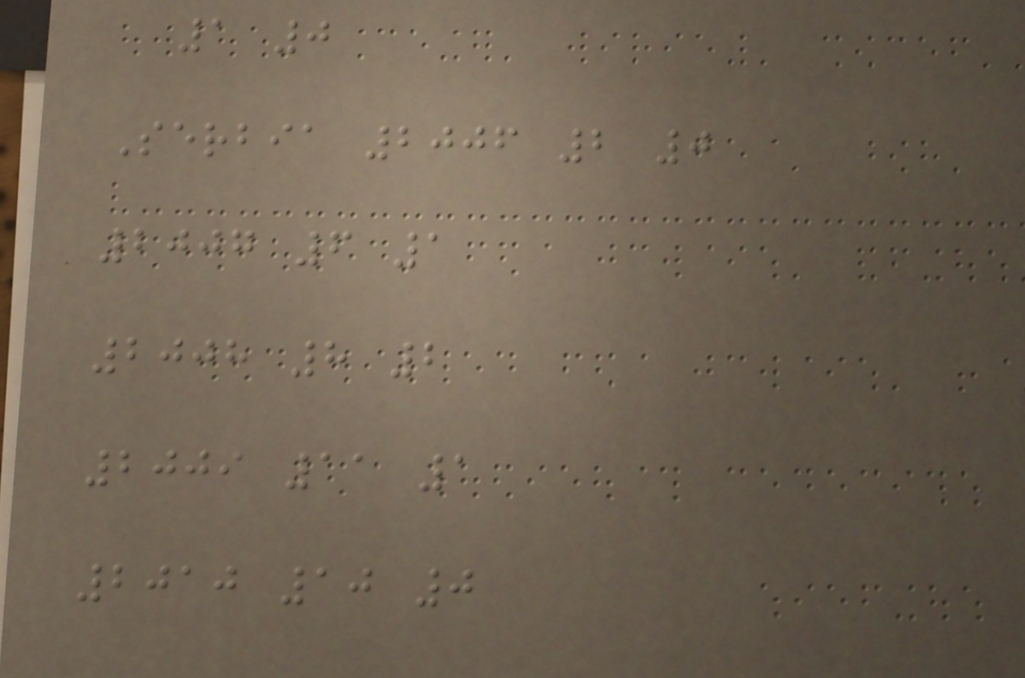1 0
Serbia 2006 2 0
2007 6 1
2008 8 2
2009 11 1
2010 10 0
